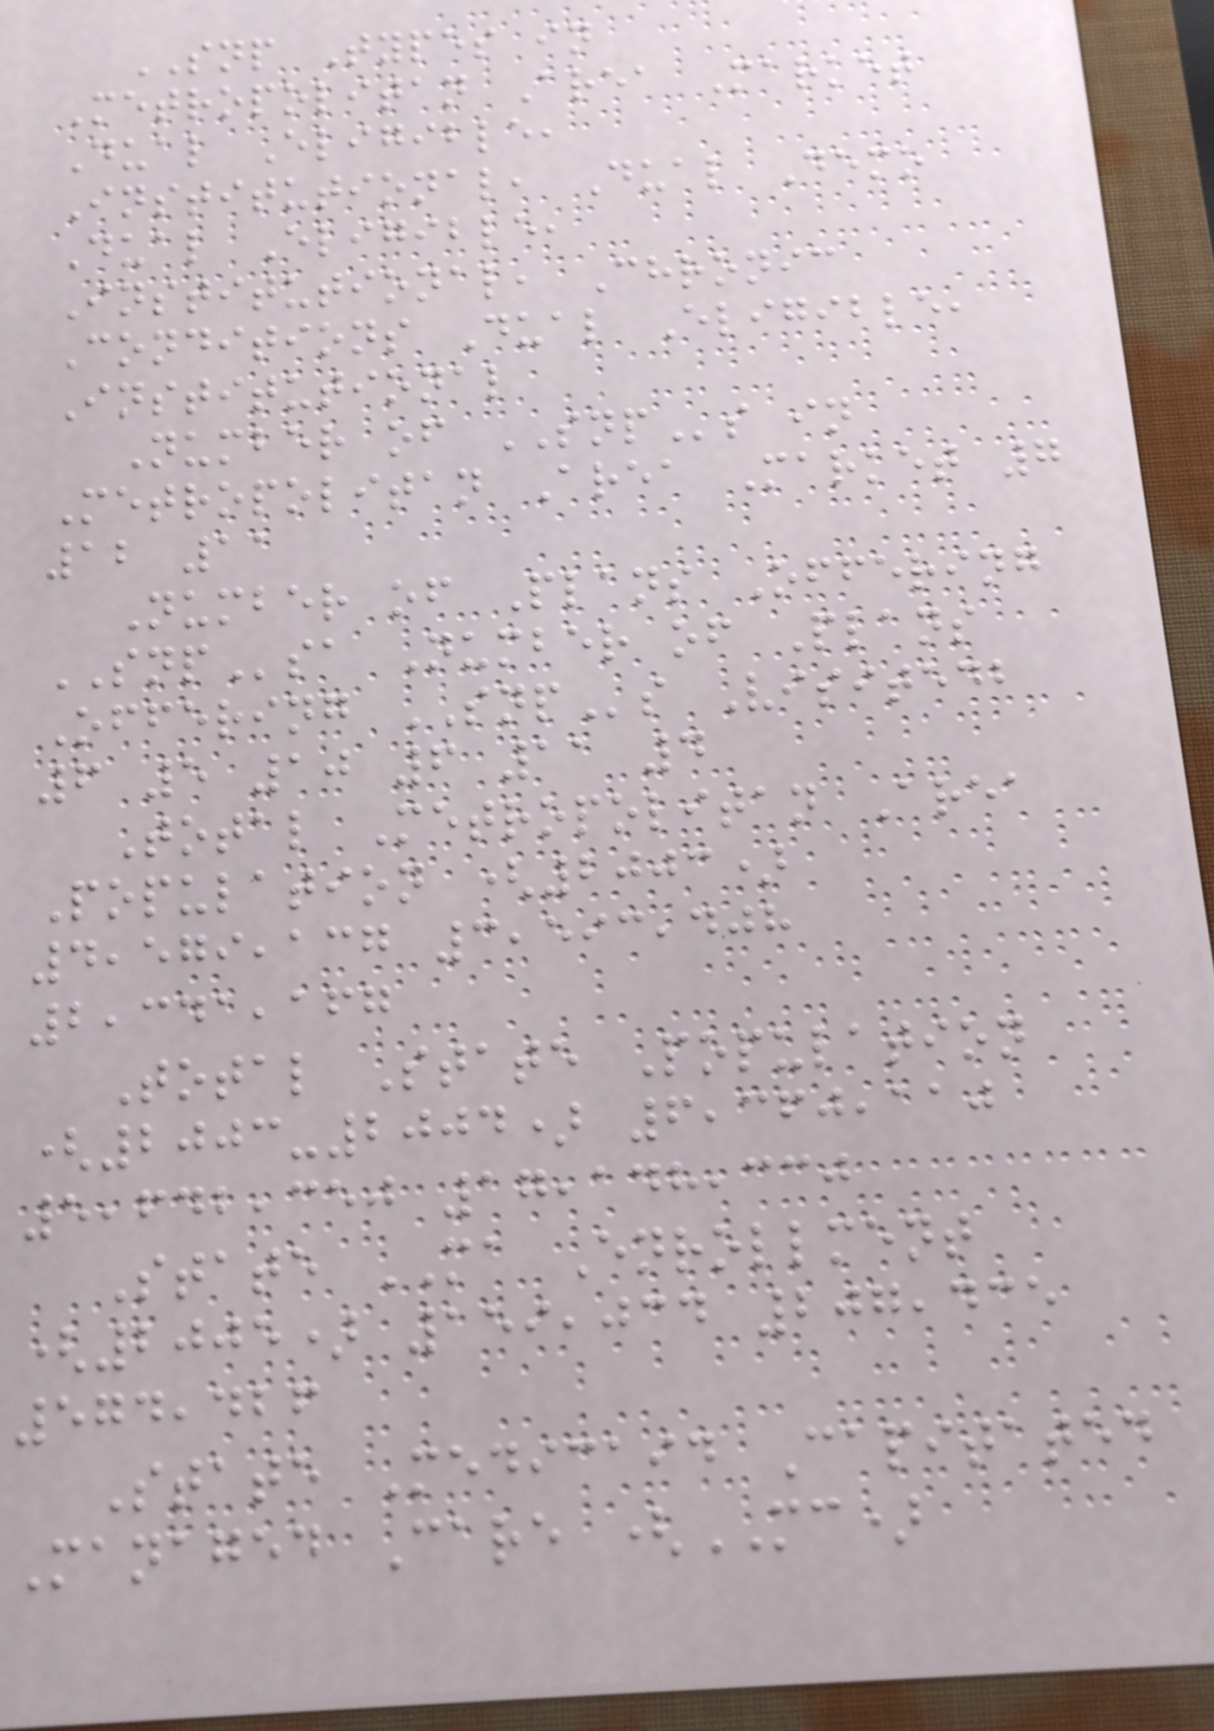SNP Types in
Metropolitan Area Market
Dual Eligible,
Institutional, Dual Demo
Dual Eligible,
Institutional, Chronic
Conditions Dual Eligible,
Institutional
Number of SNPs in
Metropolitan Area Market 7
12 11
Number of Plans Offering
SNPsa Number of Plans
Offering SNPs Visitedb
6 5 10 6 11 4
Total Metropolitan Area
Population (2003)
4,579,137 3,593,408
2,341,167
Total State Population
(2003-2004) 6,360,110
5,642,350 17,148,330
State MA Enrollment
(2005) 159,034 207,435
574,426
State Medicaid Capitated
Managed Care (MC)
